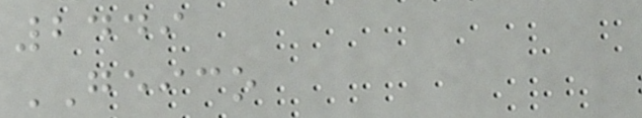2449
GEICO
